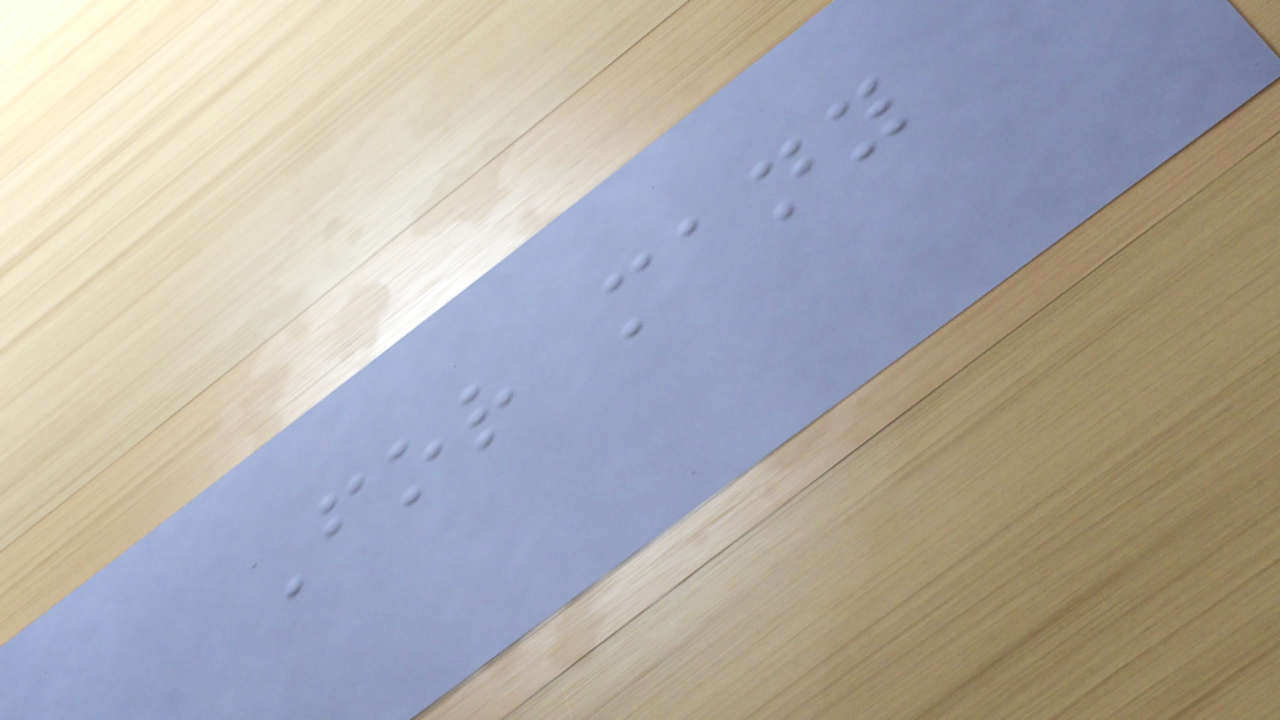For many
